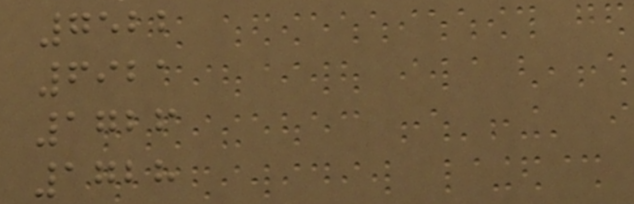7522
6921
1726
1728
